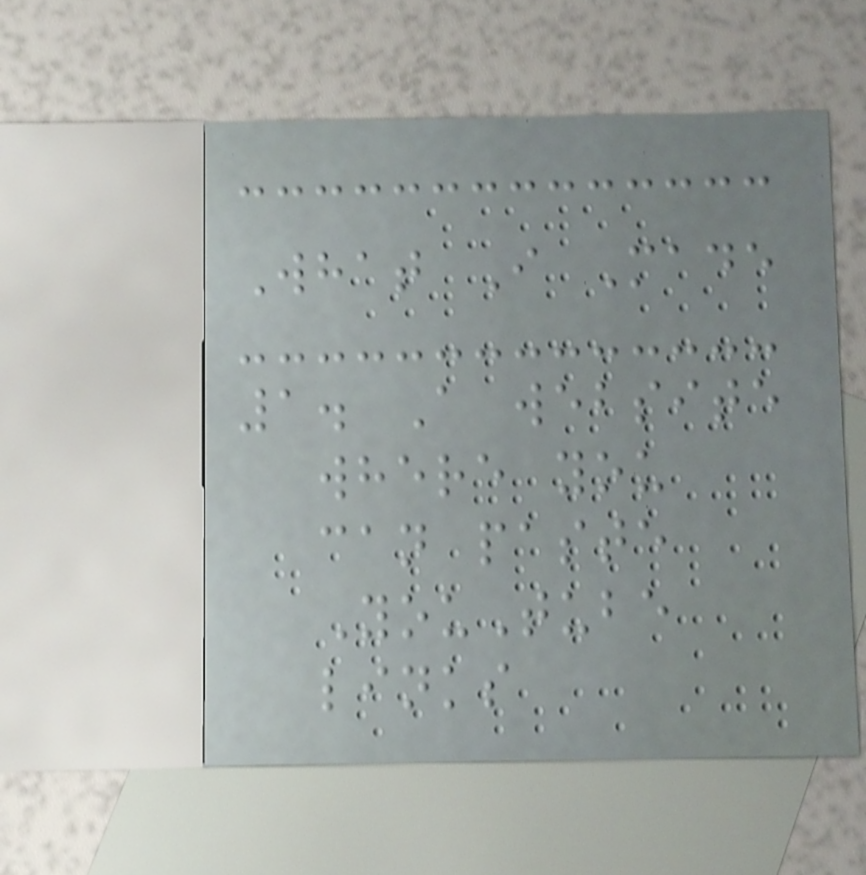What I Made
1. A website
where you
can paste
YouTube
links
